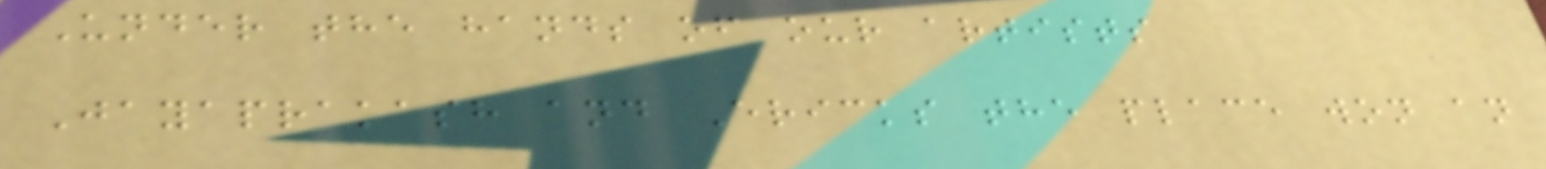Under the hands of our artists
Jayaprakash and Ericks the place won an
